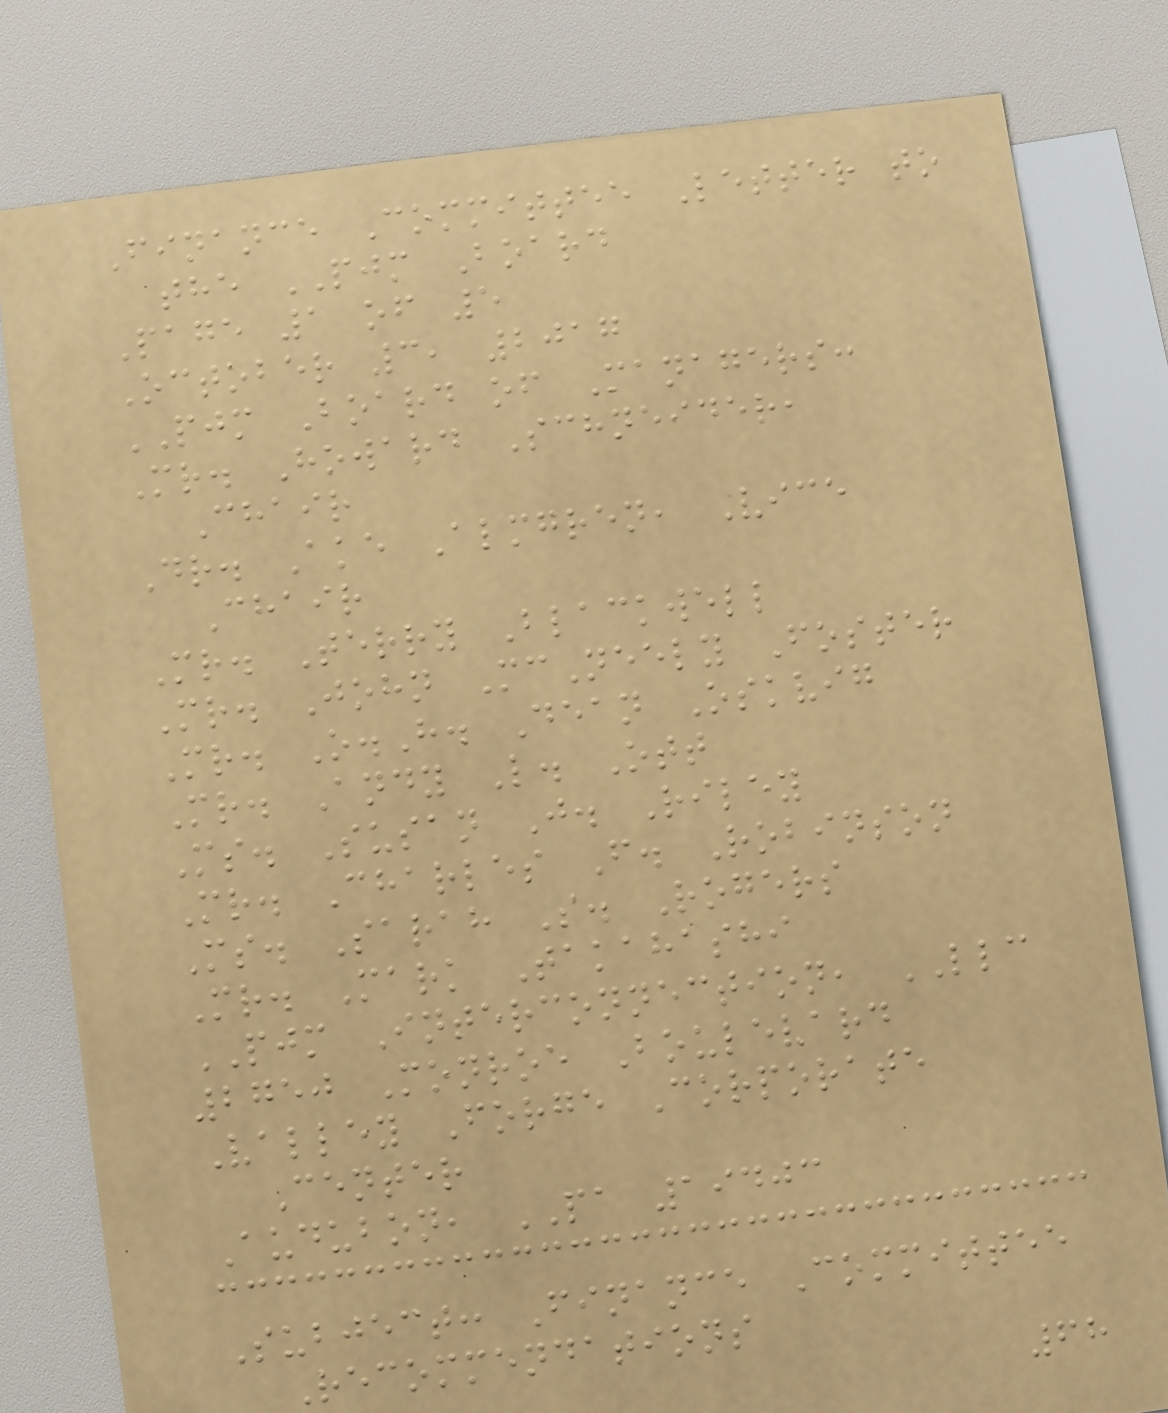Finance Committee Letter to
the PJM Board
Page 1 of 5
October 3, 2017
PJM Board of Managers:
Mr. Howard Schneider,
Chair
Dr. Ake Almgren, Vice
Chair
Mr. Terry Blackwell
Mr. John McNeely Foster
Mr. O.H. Dean Oskvig
Mr. Andy L. Ott
Ms. Susan J. Riley
Mr. Charles F. Robinson
Ms. Sarah S. Rogers
Mr. Mark Takahashi
PJM Interconnection, LLC
2750 Monroe Boulevard
Valley Forge Corporate
Center
Audubon, PA 19403
Subject: Finance Committee
Recommendations
68
